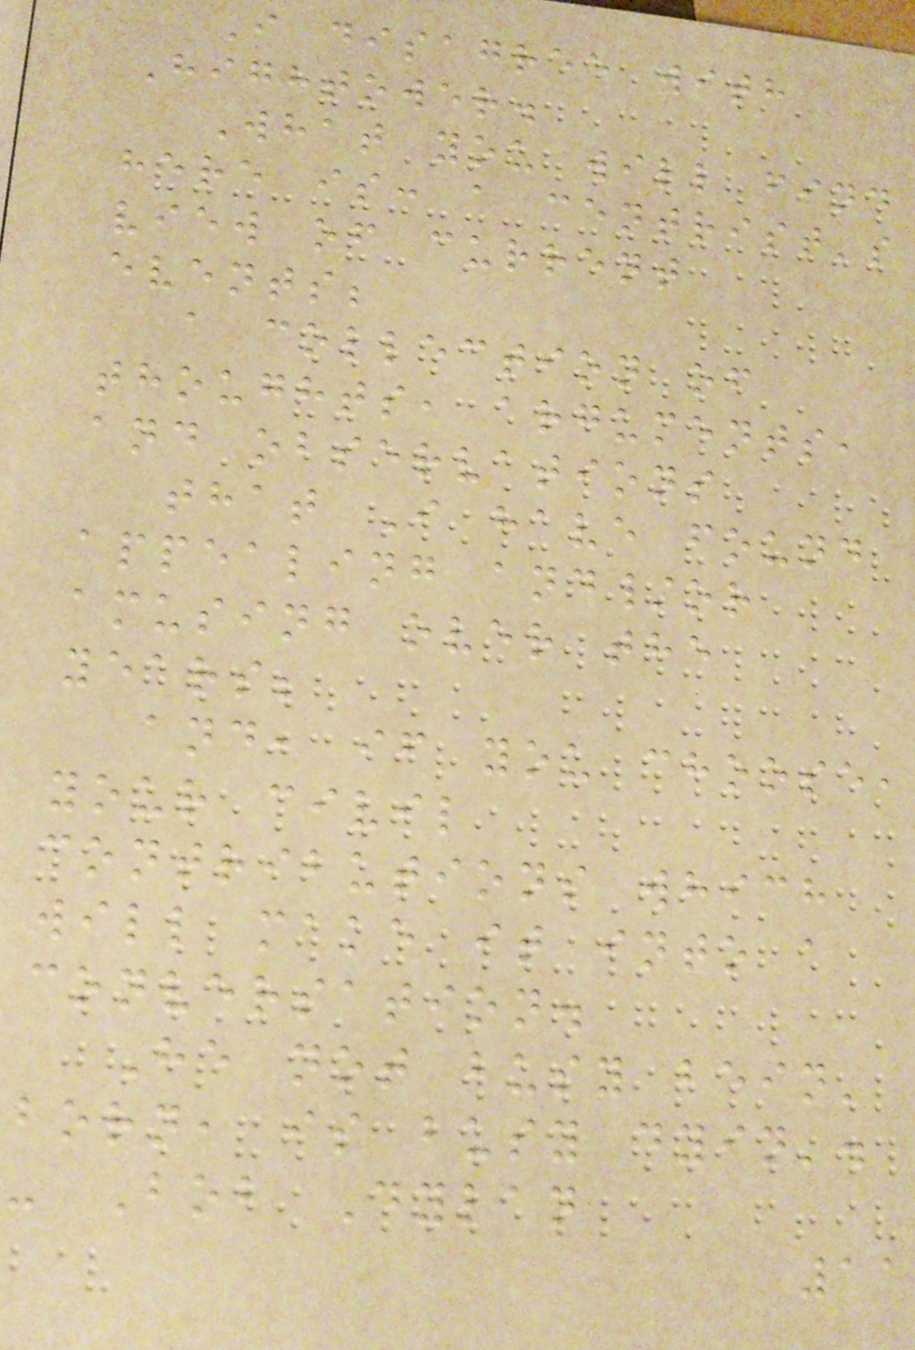I disagree with
Hightower.
What you will find
here is: a centrist's
view of current
events;
a collection of
thoughts, arguments,
and observations
that I have found
appealing and/or
amusing over the
years;
and, if you choose,
your civil
contributions which
will make it into a
conversation.
He not busy bein'
born, is busy dyin'.
- Bob Dylan
11
